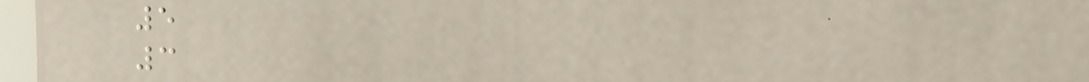5
3
